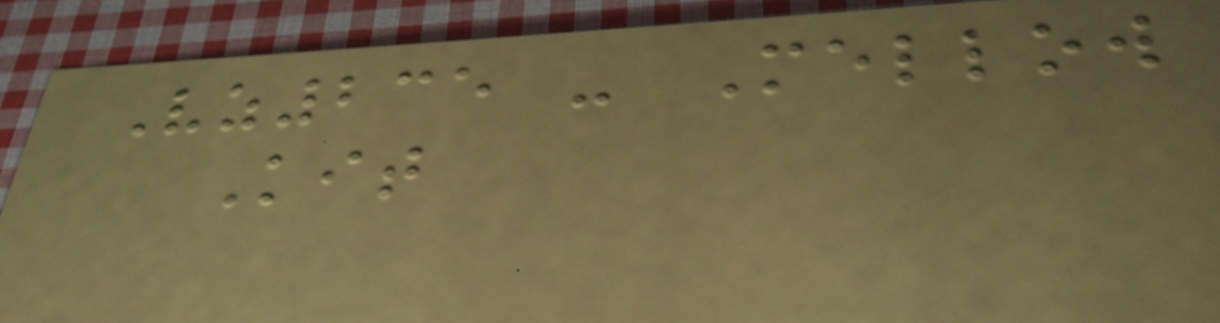Vz235 - Mellow
Kit
